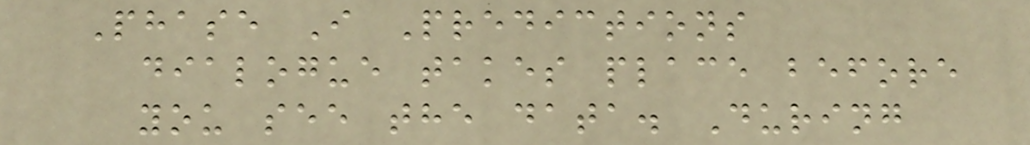Phase I Predictions
dialogue takes place before
you see the data. During
